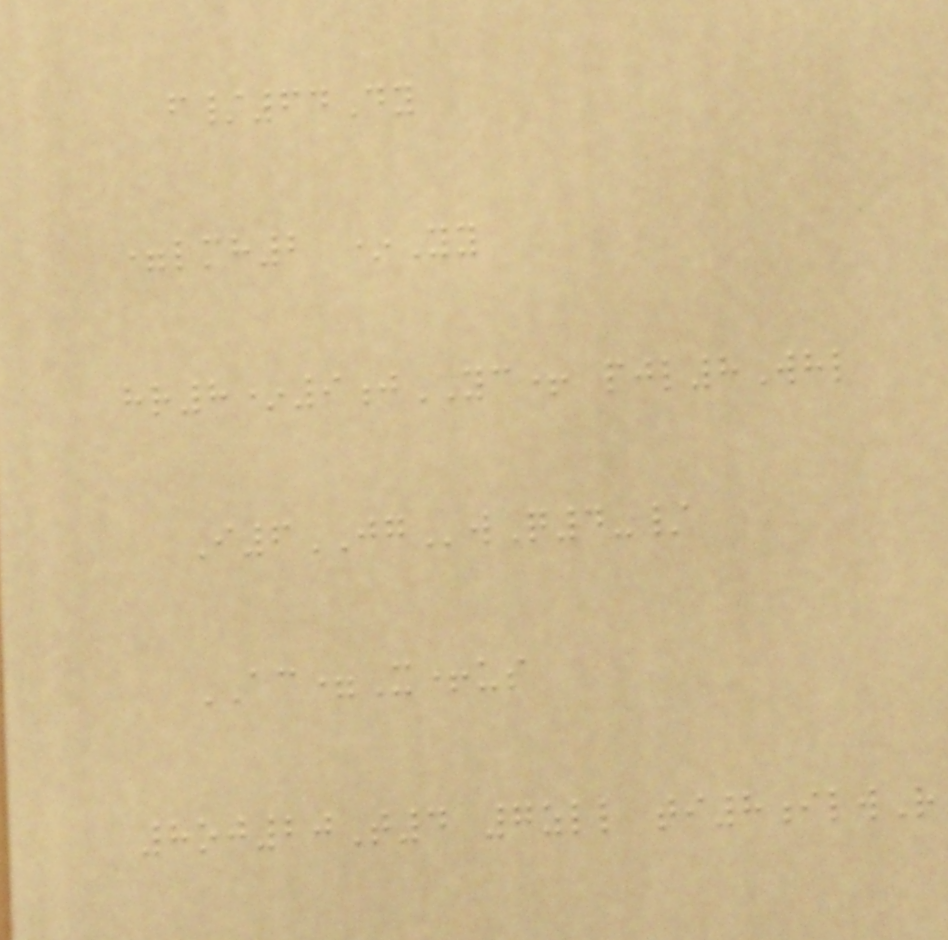f/64Dy
=lmh2 *Yy
hr8*9jYC+ pjl8Whl
I6JGwQ4-/
AC=X+us
8oj20T4 7zll ti8ilwR
